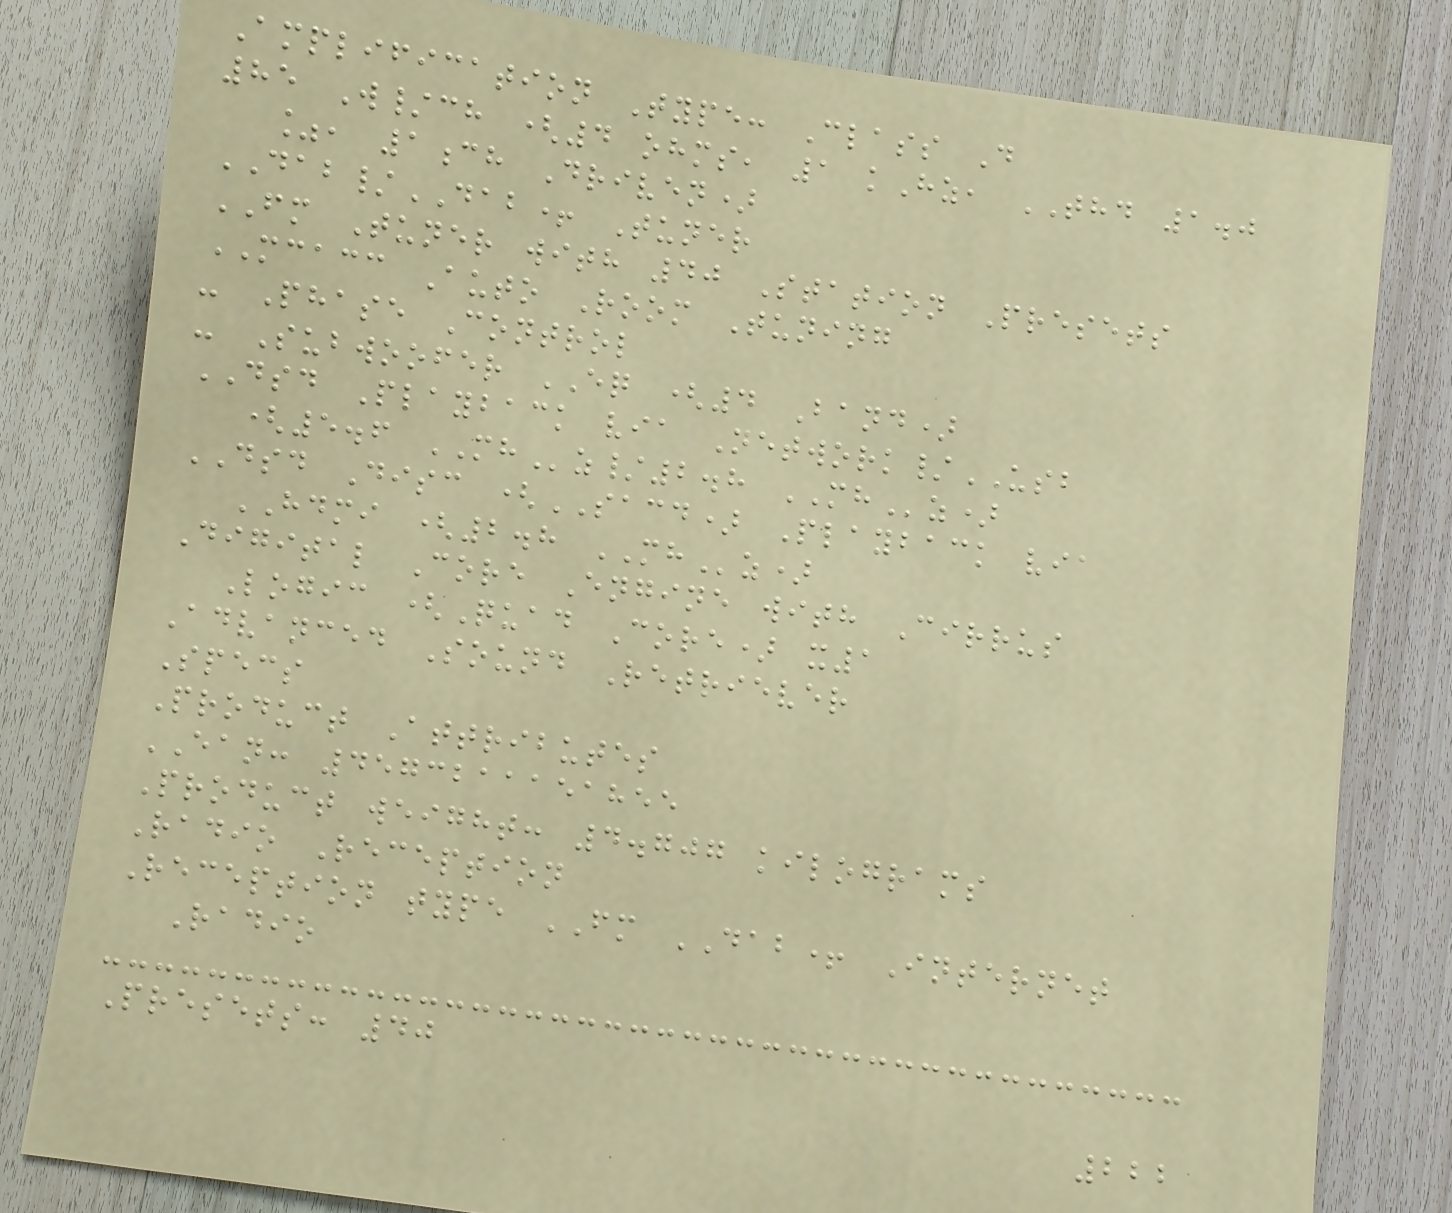Amplification Type: Class D
85 W/ch (4 ohms, 1 kHz, THD 1.0
%, 1ch Driven)
DAB/DAB+ Tuner
FM Tuner with 40 Station Presets
MCACC Auto Room Tuning
- Phase Control
- Subwoofer EQ (4 Band)
DSD Playback via Network/USB
(5.6 MHz/2.8 MHz)
DSD Disc (SACD) Playback via
HDMI (2.8 MHz)
Digital Core Engine with Cirrus
Logic (Quad Core) x1
Advanced Sound Retriever
Specs
Product Attributes
EAN: 4573211151855
Product weight: 4.707 kilograms
Radio Reception
Reception type FM DAB+ Internet
Radio
Presets: 40
222
